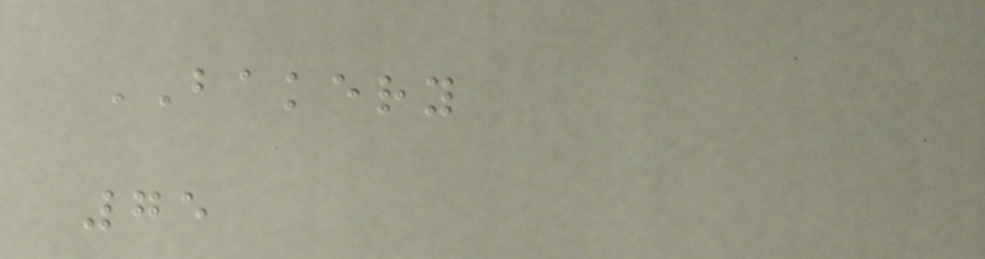BAKERY
75
